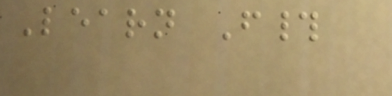Learn F#
